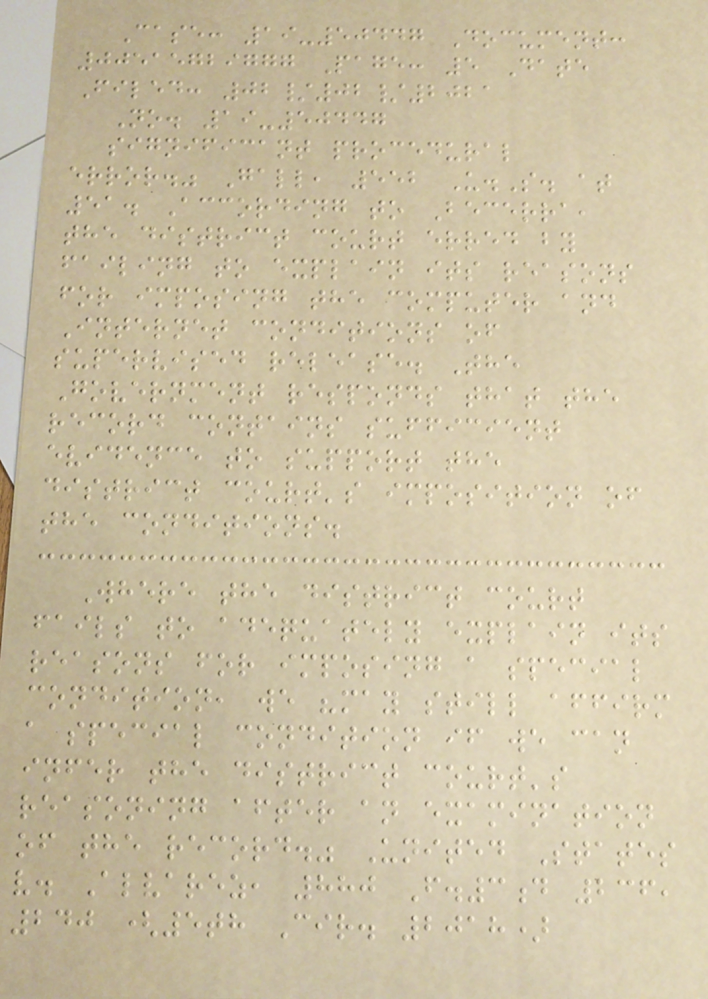Case: 19-50447 Document:
00515729777 Page: 5 Date
Filed: 02/02/2021
No. 19-50447
significant procedural
error." Gall, 552 U.S. at
51. According to Becerra,
the district court erred by
failing to explain its reasons
for imposing the computer and
Internet conditions of
supervised release. The
Government responds that the
record contains sufficient
evidence to support the
district court's imposition of
the conditions.
Where the district court
fails to adequately explain its
reasons for imposing a special
condition, we "may still affirm
a special condition if we can
infer the district court's
reasoning after an examination
of the record." United States
v. Alvarez, 880 F.3d 236,
240 (5th Cir. 2018)
